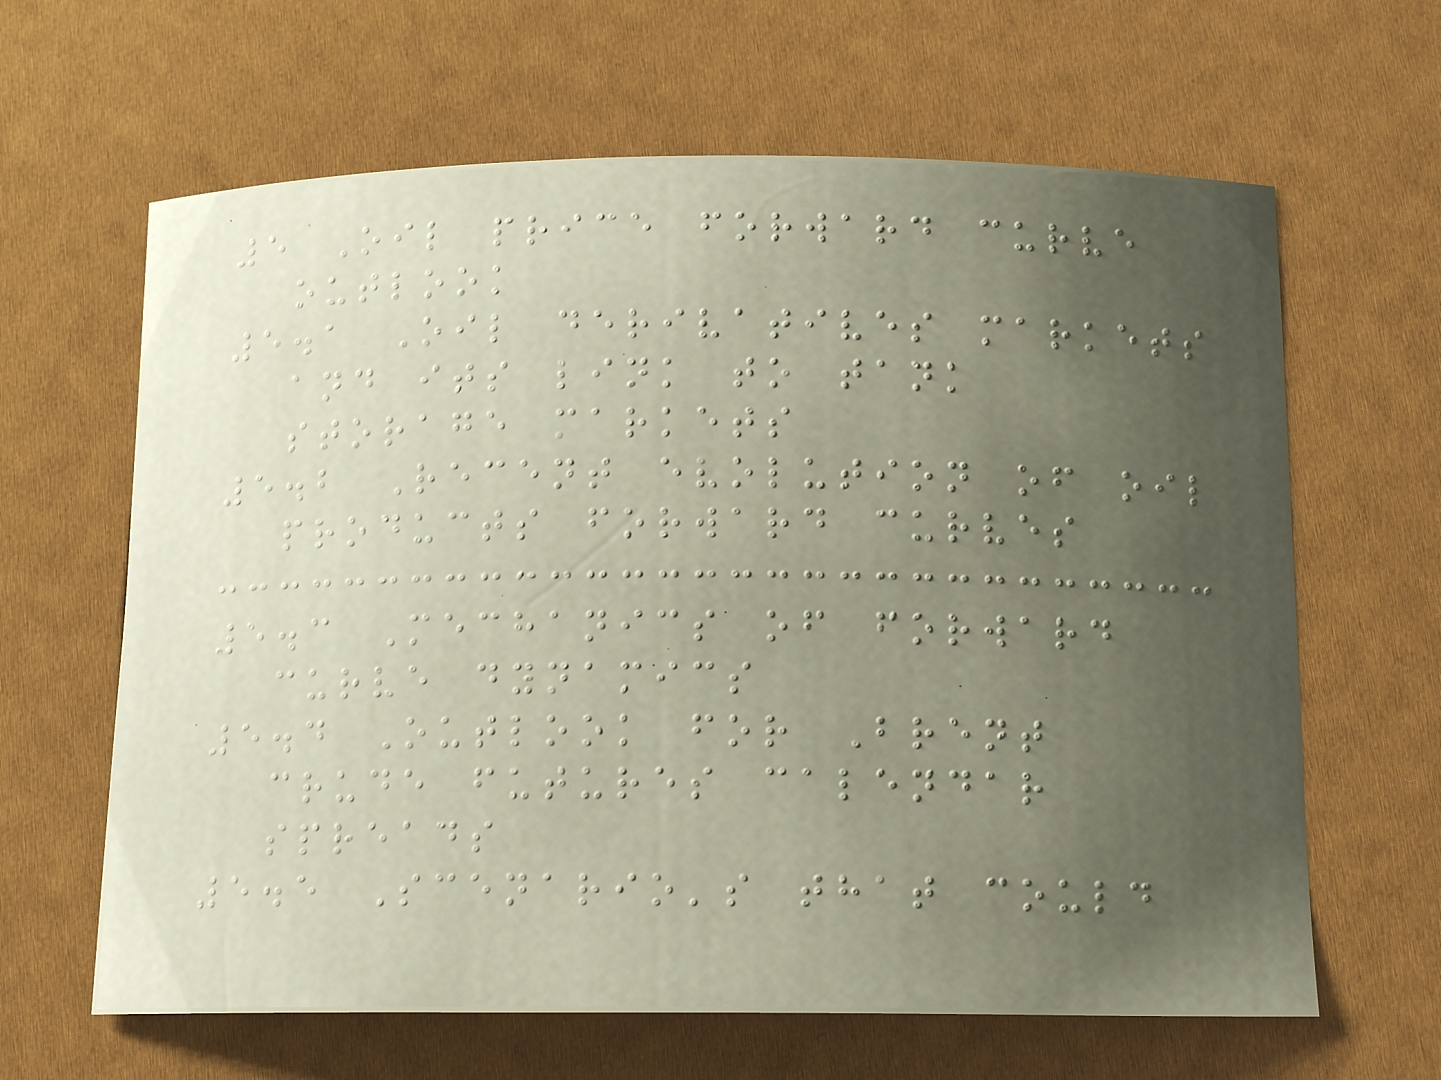5 Oil price forward curve
outlook
5.1 Oil derivatives markets
and its link to tank
storage markets
5.2 Recent evolution of oil
products forward curves
5.3 Mechanics of forward
curve dynamics
5.4 Outlook for Brent
crude futures calendar
spreads
5.5 Scenario's that could
